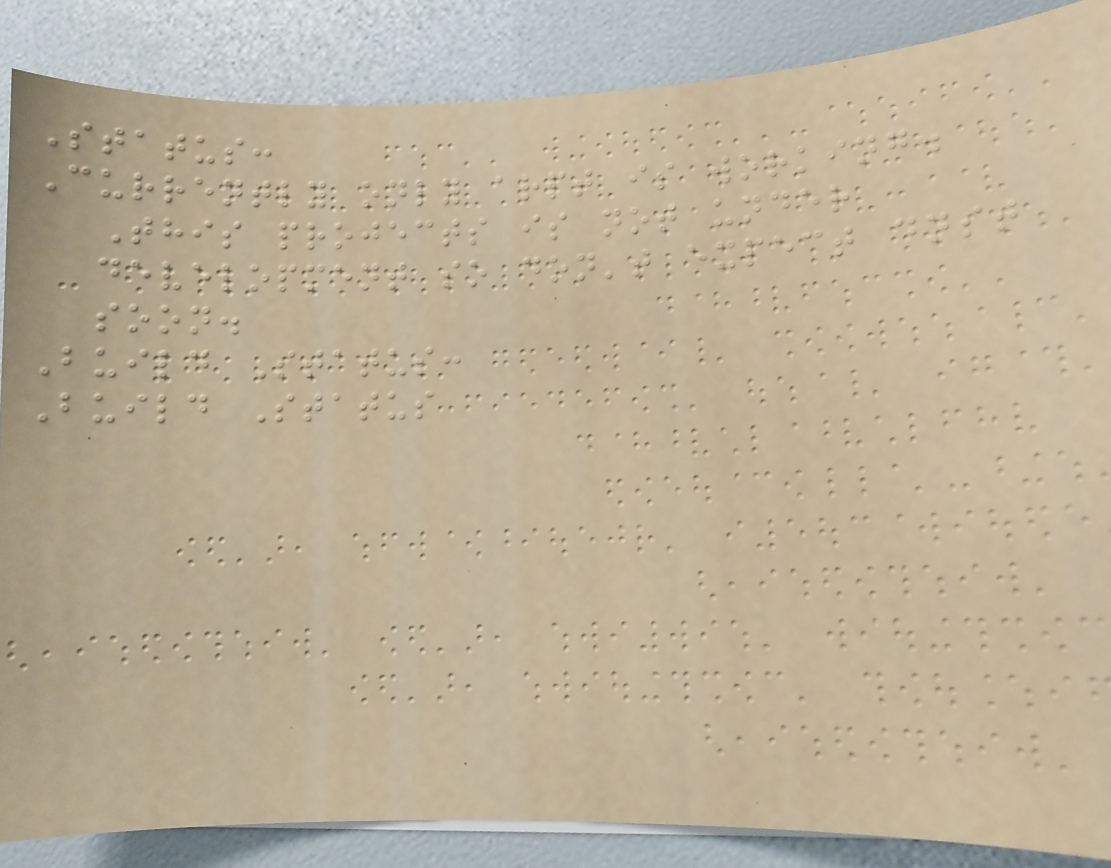Status:
Currently only arpt is working.
This projects is not under
development so don't expect dnst
soon.
Build Status:
Build Status
